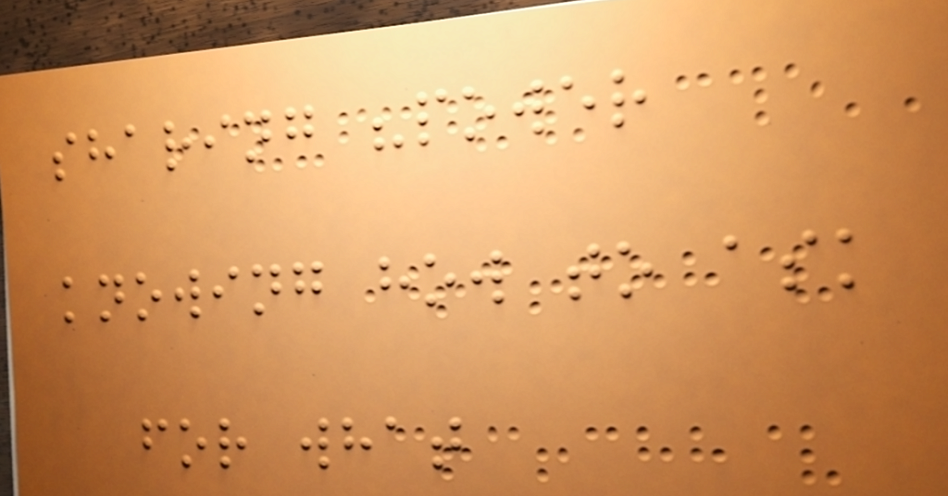sharing "power
knowing how to ask
for what
